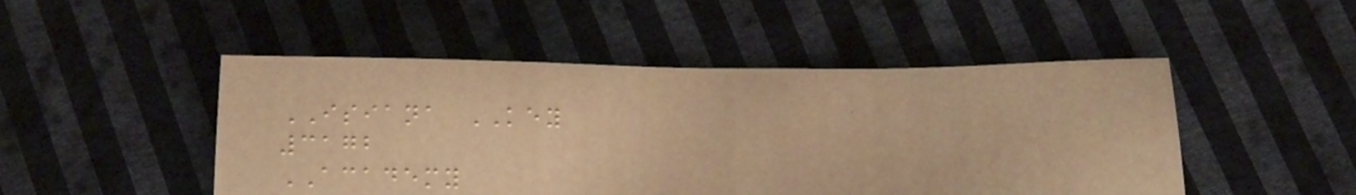ISIANA KEY
3172
ACADEMY
